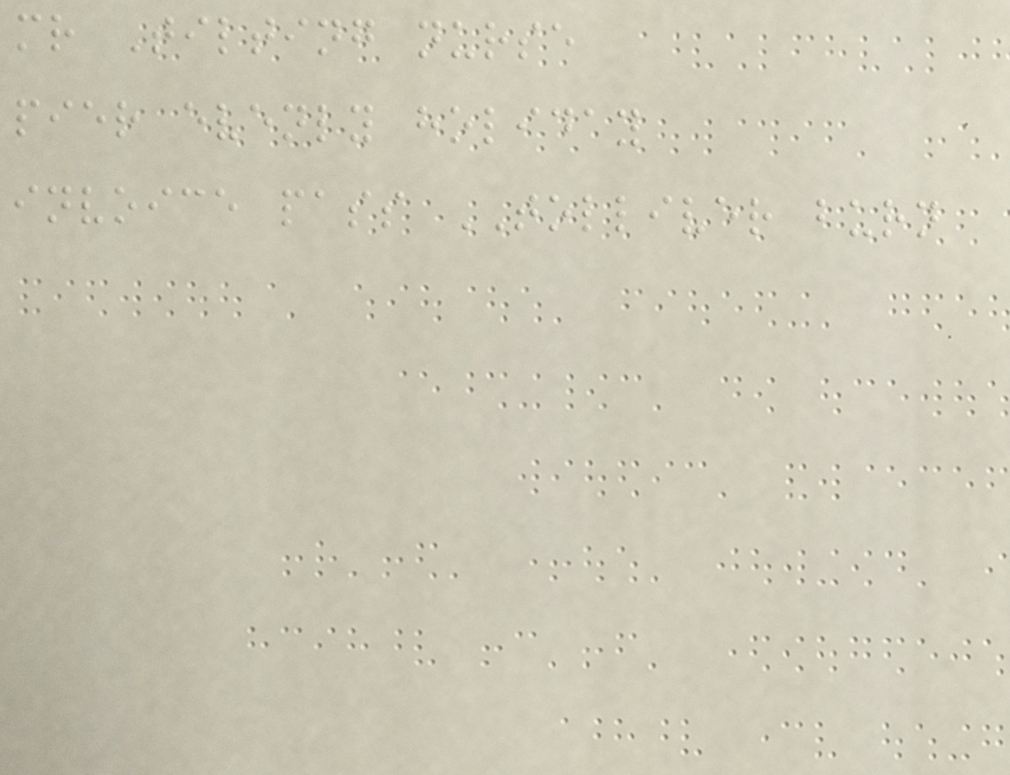mr Tilting nurse
pier evenly holiday
invoice pass TOLLIVER burn
